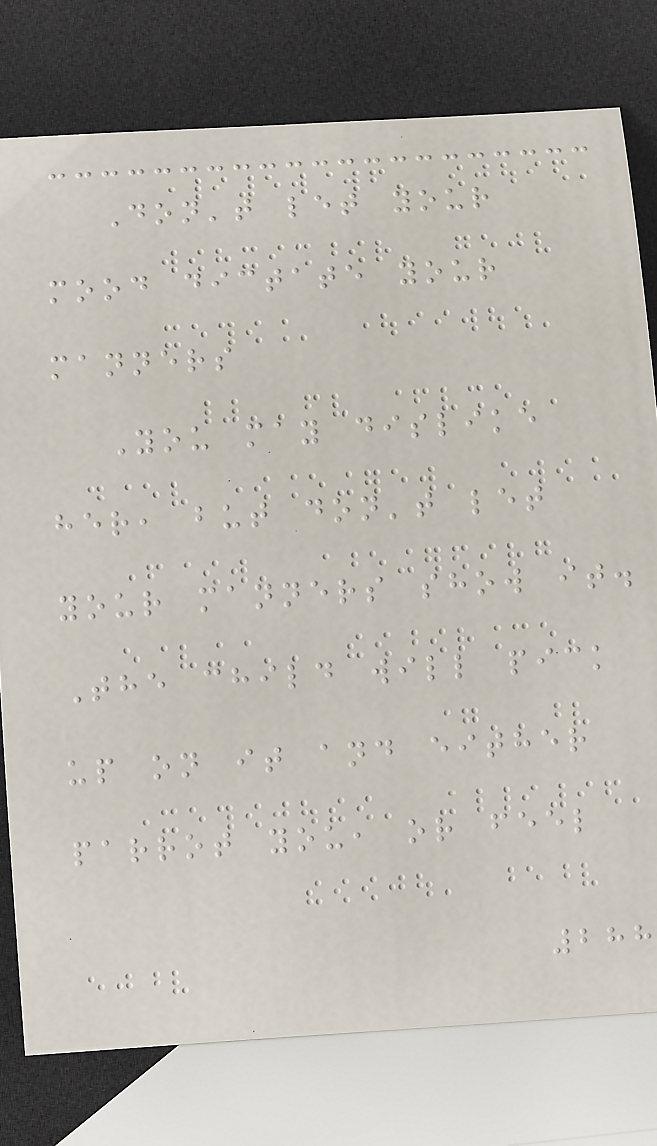Don't let your
mood dictate your
manners
You may dislike
her, but don't let
your manners show it.
The child will pick
up on it and either
parrot you, or feel
288
